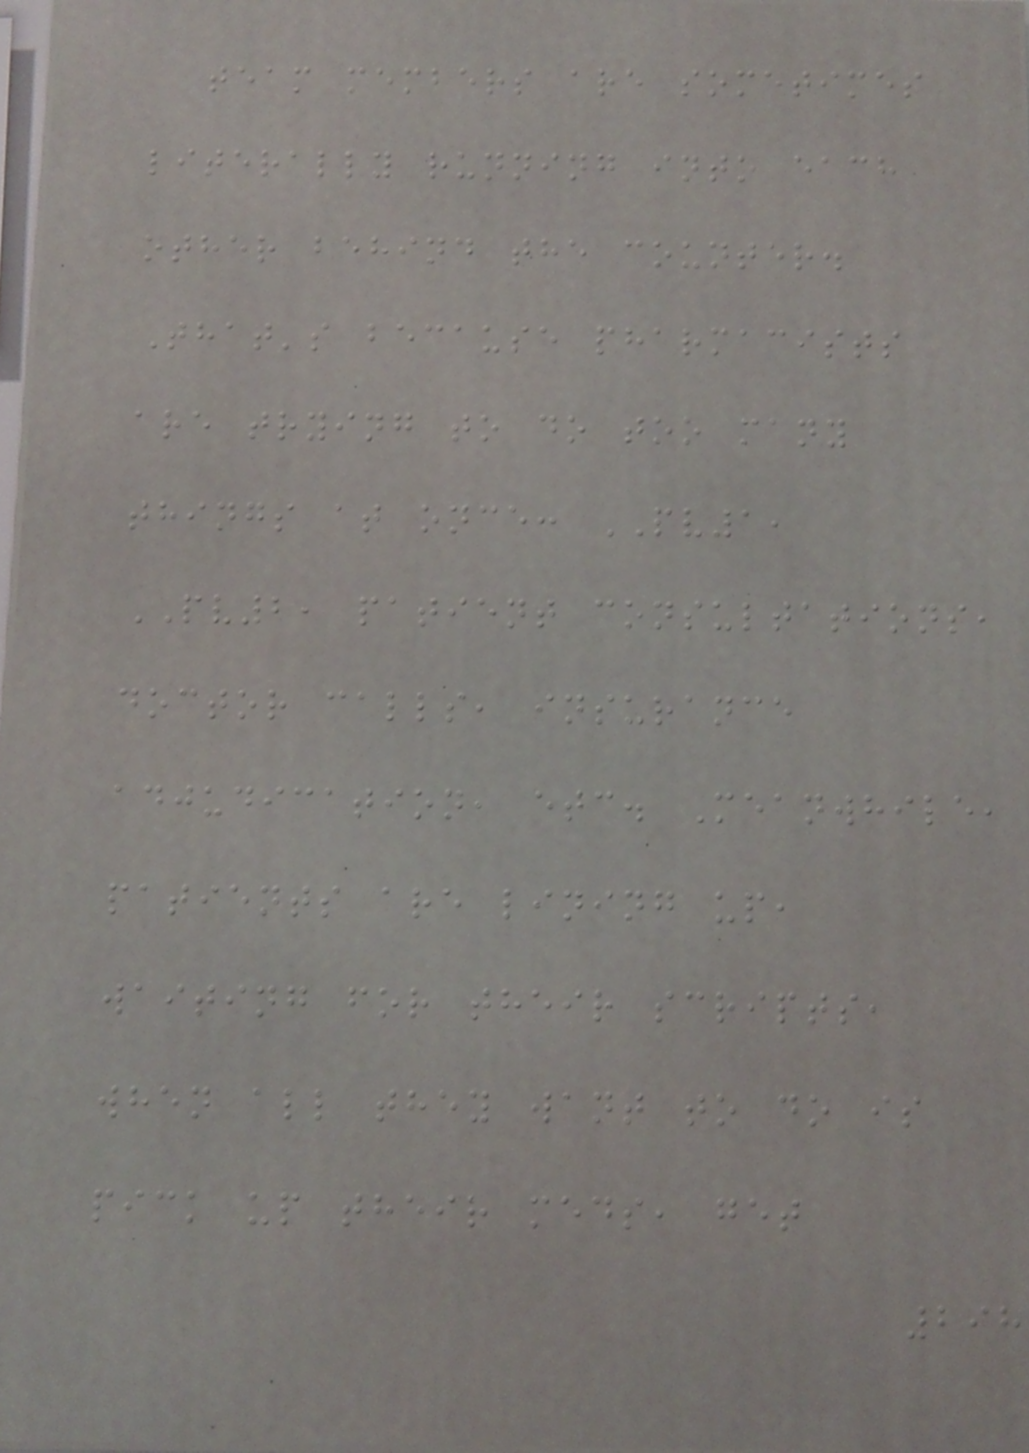team members are sometimes
literally running into each
other behind the counter.
That's because pharmacists
are trying to do too many
things at once: PV1,
PV2, patient consultations,
doctor calls, insurance
adjudication, etc. Meanwhile,
patients are lining up,
waiting for their scripts,
when all they want to do is
pick up their meds, get
298
